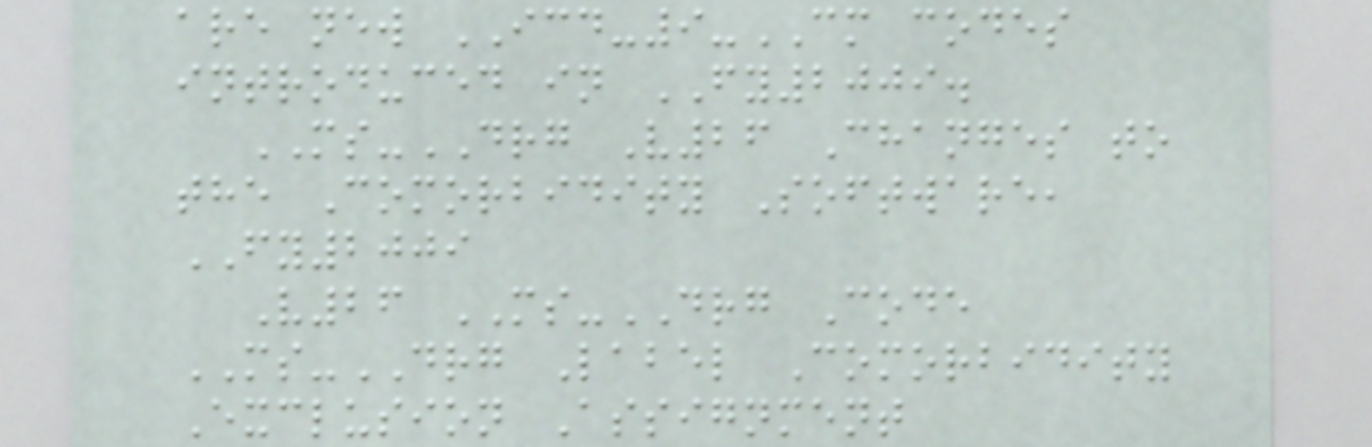are new ICD-9-CM codes
introduced in FY2009.
MS-DRG V26 Changes to
the Comorbidity Software,
FY2009
V26 MS-DRG Code
MS-DRG Label Comorbidity
Exclusion Assignment
